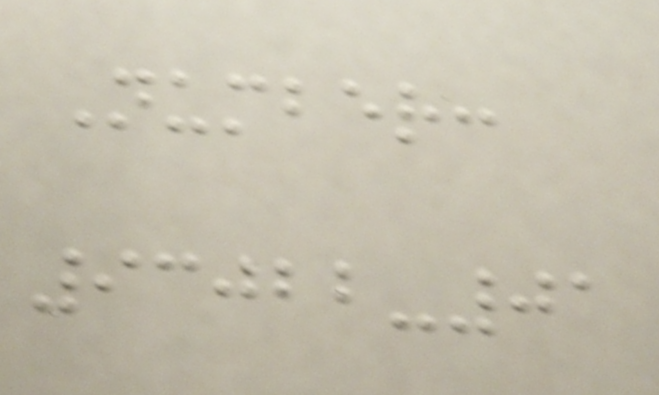Number:
93022-01
